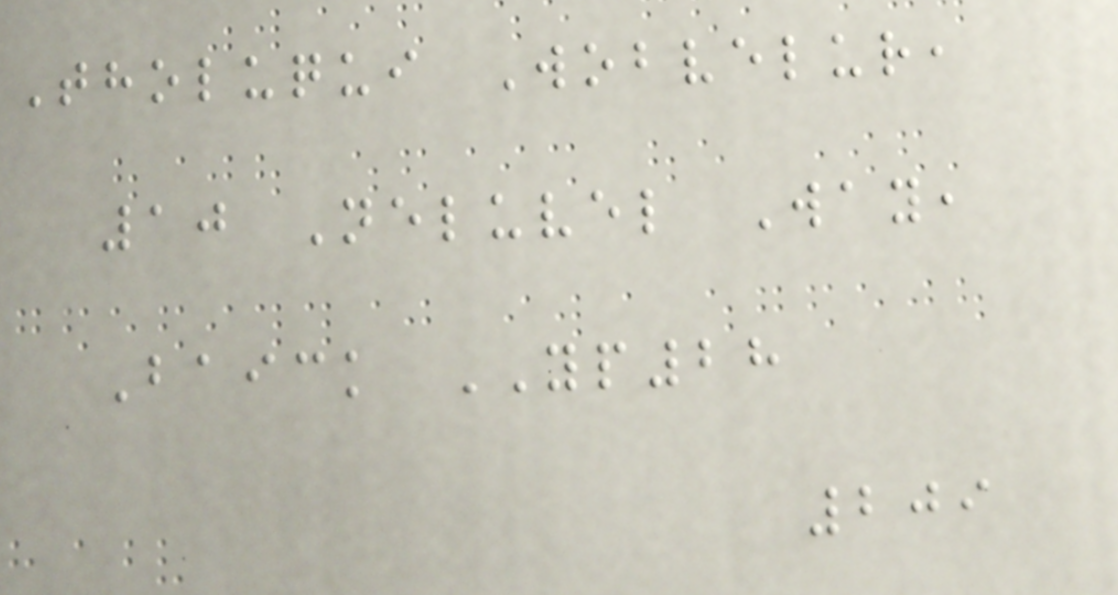Tholuqui Wobvelur,
10 Neluvel Way,
Baick YP28
209
